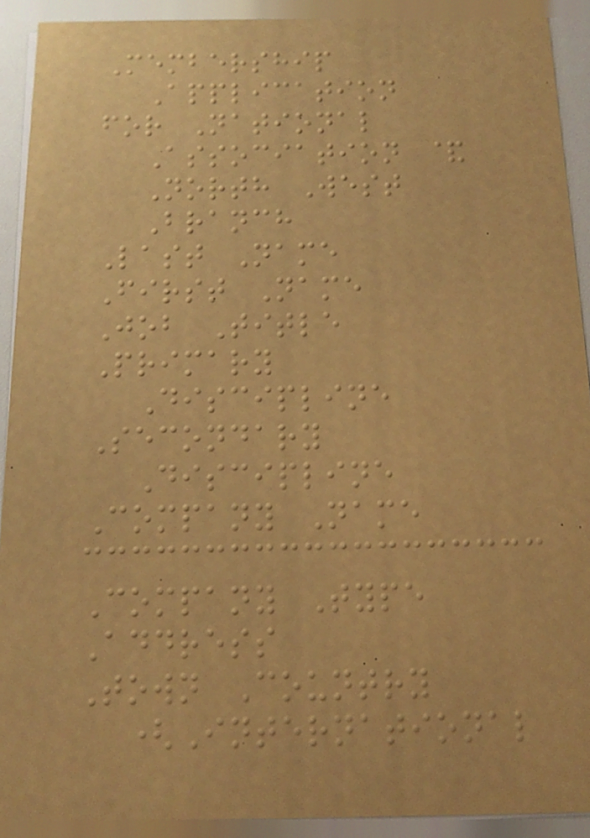Membership
Application
for National
Association &
North West
Branch
Last Name
First Name
Job Title
Primary
Discipline
Secondary
Discipline
Company Name
Company Type
Address
Town Country
(International
